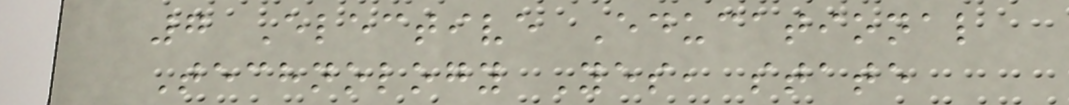7 Elective Educational
Technology Yes, state
